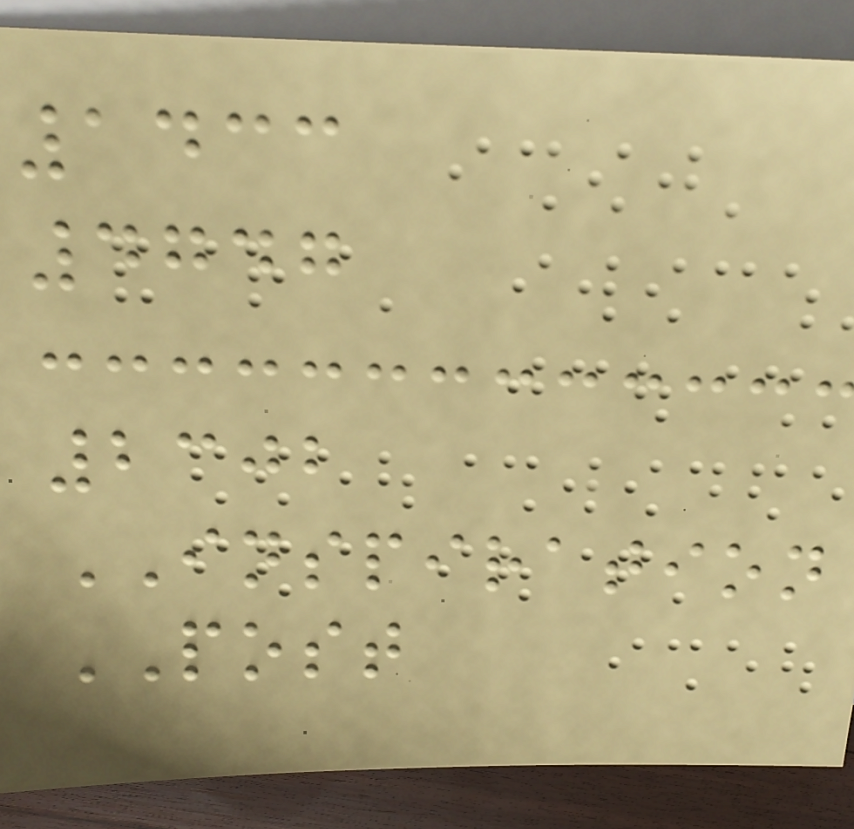1433
4747
2302
INSPIRATION
POST
